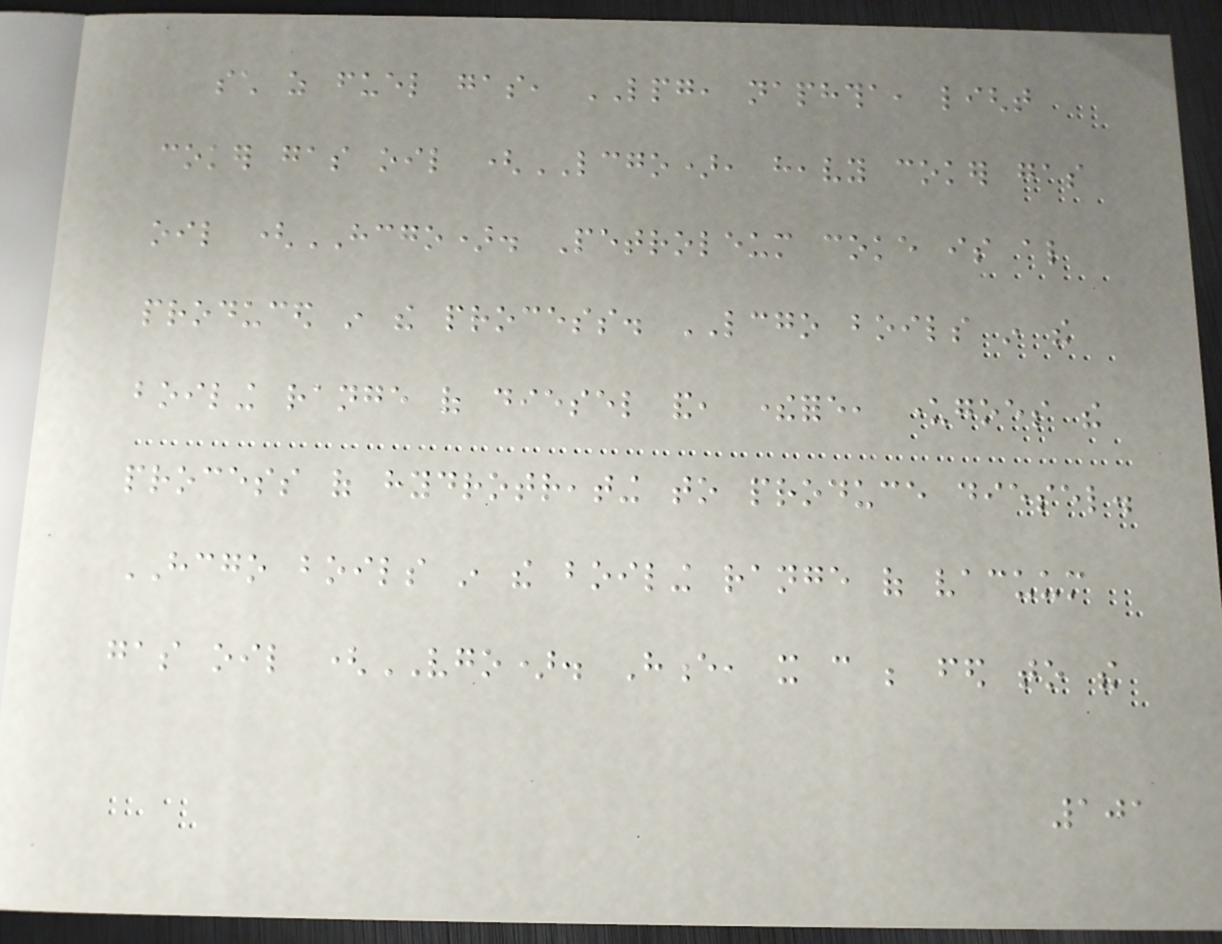such as fuel gas, LPG, naphtha, light
coker gas oil (LCGO), heavy coker gas
oil (HCGO). Petroleum coke is also
produced in the process. LCGO boils in the
boiling range of diesel and, therefore, undergoes the
process of hydrotreating to produce diesel.
HCGO boils in the boiling range of vacuum
gas oil (VGO). Hence, it can be fed to the
101
